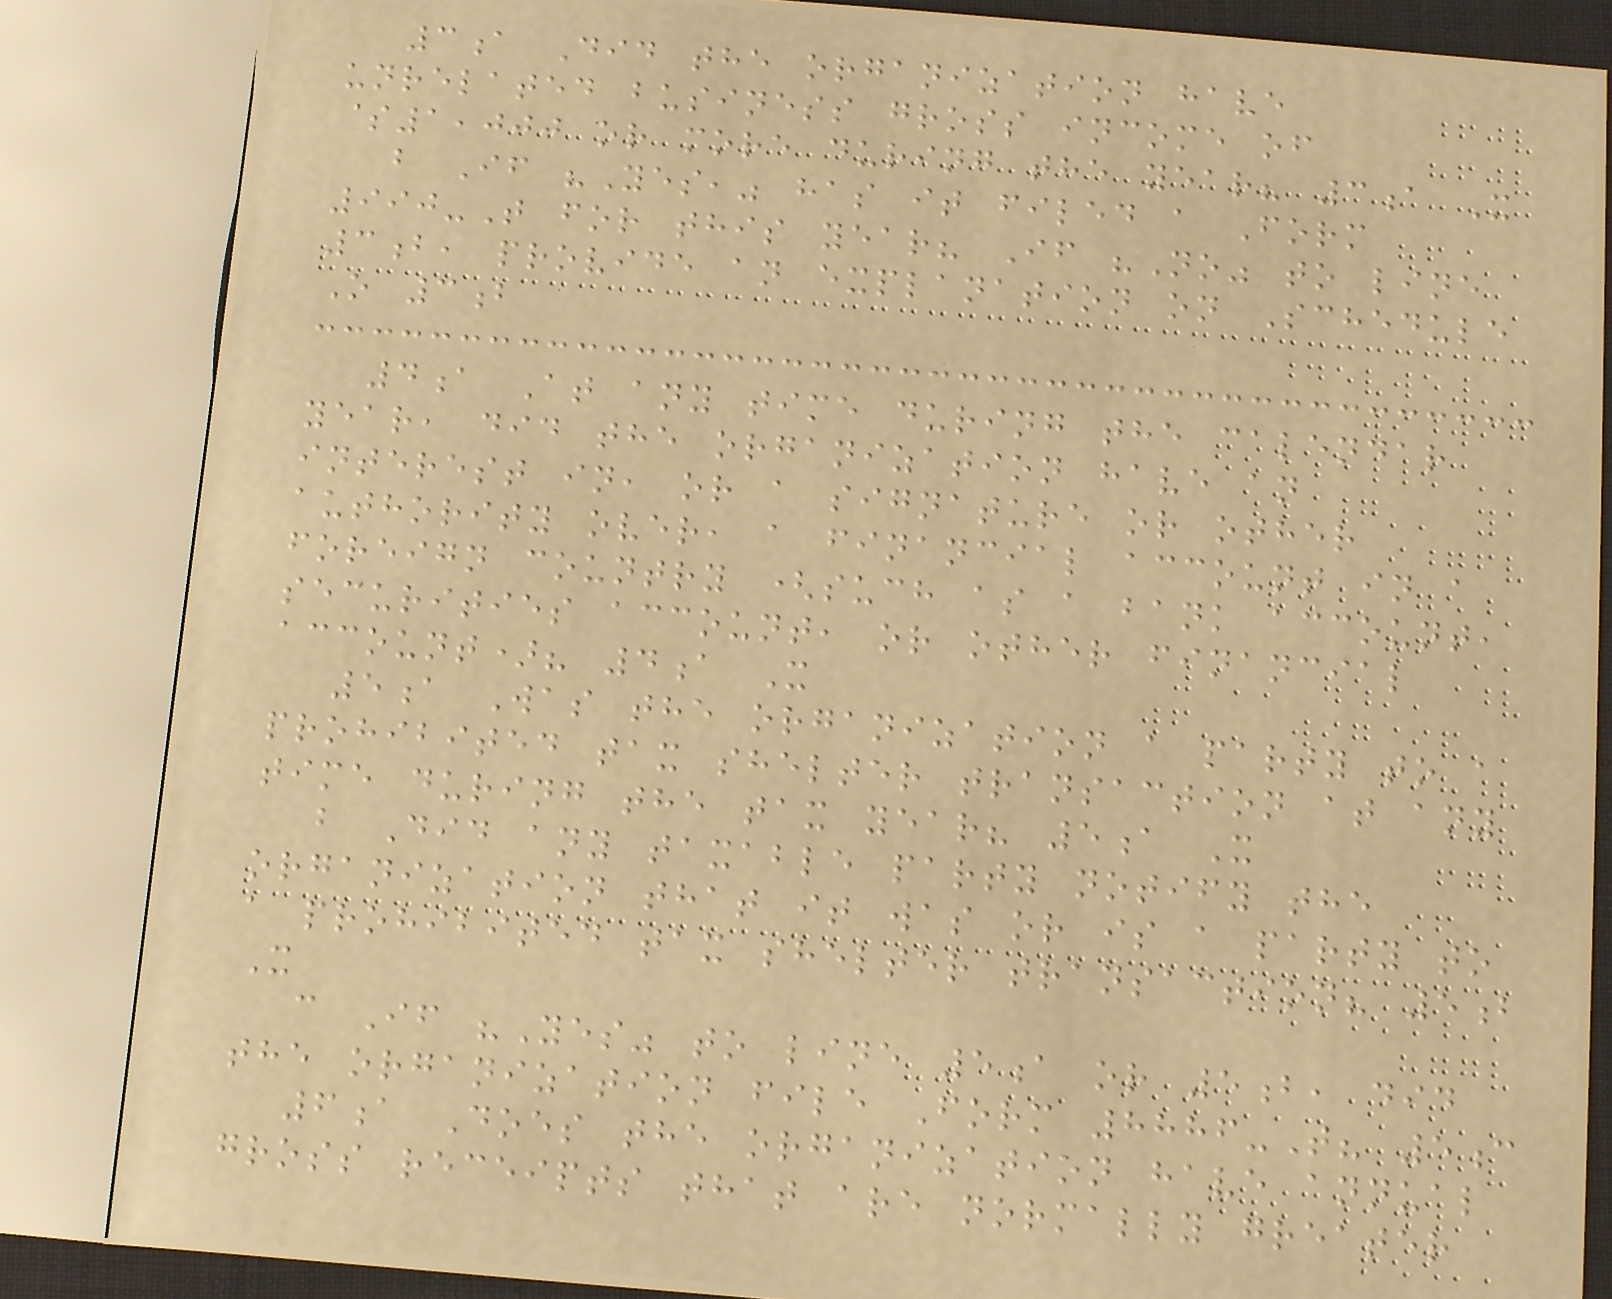3a Did the organization have
unrelated business gross income of
$1,000 or more during the year? 3a X
b If "Yes," has it filed a Form
990-T for this year? If "No" to line
3b, provide an explanation on Schedule
O 3b
4a At any time during the calendar
year, did the organization have an
interest in, or a signature or other
authority over, a financial account in a
foreign country (such as a bank account,
securities account, or other financial
account)? 4a X
5a Was the organization a party to a
prohibited tax shelter transaction at any
time during the tax year? 5a X
b Did any taxable party notify the
organization that it was or is a party to
a prohibited tax shelter transaction? 5b
X
c If "Yes" to line 5a or 5b, did
the organization file Form 8886-T? 5c
6a Does the organization have annual
gross receipts that are normally greater
